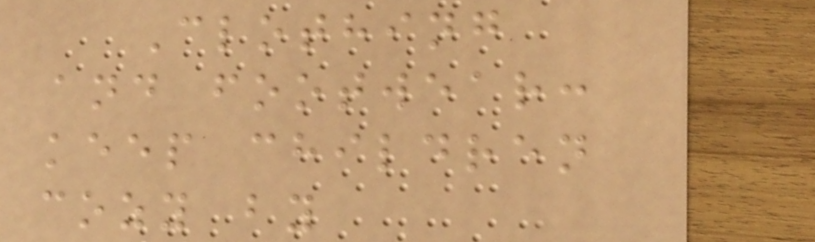Clothing
and footwear:
keep children
cozy by
